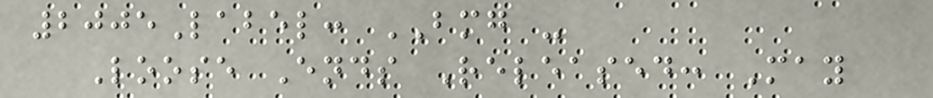2005Label: BMG -
Loose Ends Released: May
